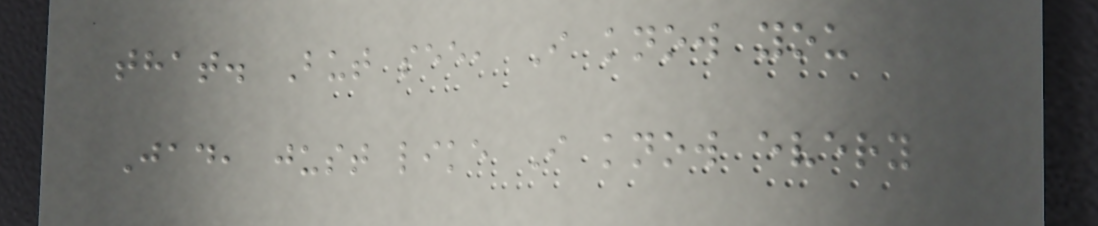that. But see, I know you
Jad, just like I know every
